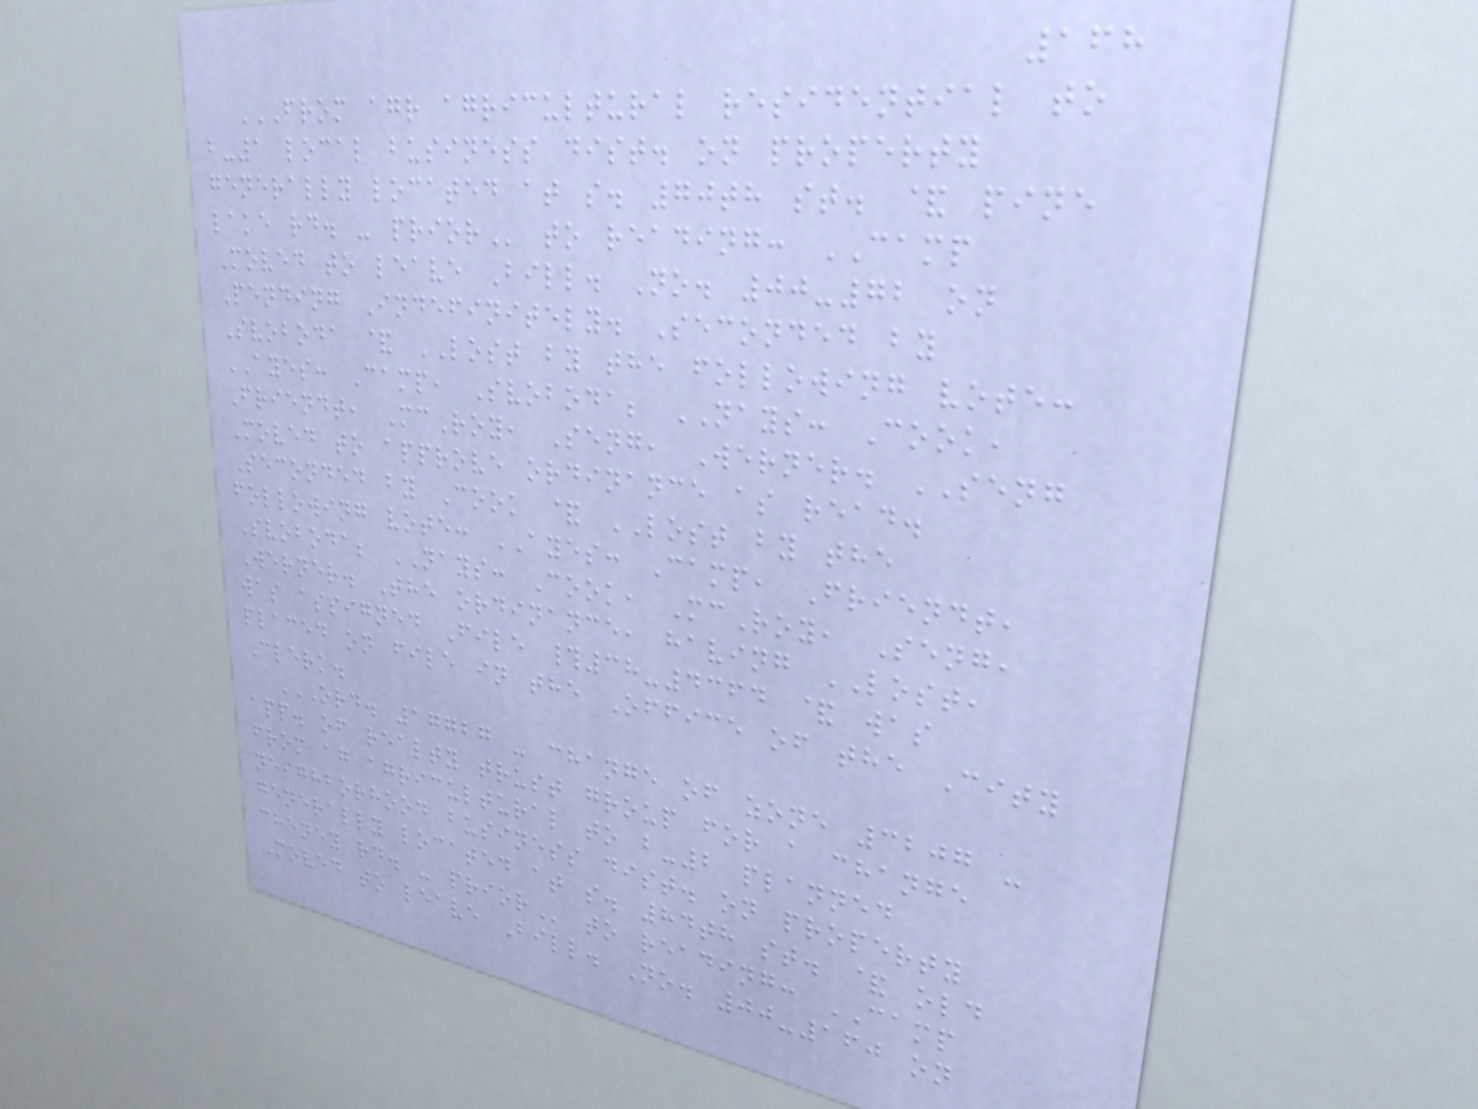168
FROM AGR AGRICULTURAL RESIDENTIAL TO
B-1 LOCAL BUSINESS DIST. ON PROPERTY
GENERALLY LOCATED AT S. 70TH ST. & PINE
LAKE RD. - PRIOR to reading: CAMP
Moved to leave Bill. No. 00-72 on
Pending Indefinitely. Seconded by
Svoboda & LOST by the following vote:
AYES: Camp, Svoboda; NAYS: Cook,
Friendt, McRoy, Seng, Werner. SENG
Moved to approve ordinance as read.
Seconded by Cook & LOST by the
following vote: AYES: Camp, Friendt,
Svoboda; NAYS: Cook, McRoy, Seng,
Werner. The ordinance, having LOST,
was assigned File #38-4364 & was
placed on file in the Office of the City
Clerk.
ORD. 17727 - CHANGE OF ZONE 3207 -
APP. OF REALTY TRUST GROUP FOR A CHANGE
FROM AG AGRICULTURAL TO B-2 PLANNED
NEIGHBORHOOD BUSINESS DIST. ON PROPERTY
GENERALLY LOCATED AT S. 84TH ST. & OLD
CHENEY RD. - PRIOR to reading: CAMP
Moved to leave Bill. No. 00-160 on
